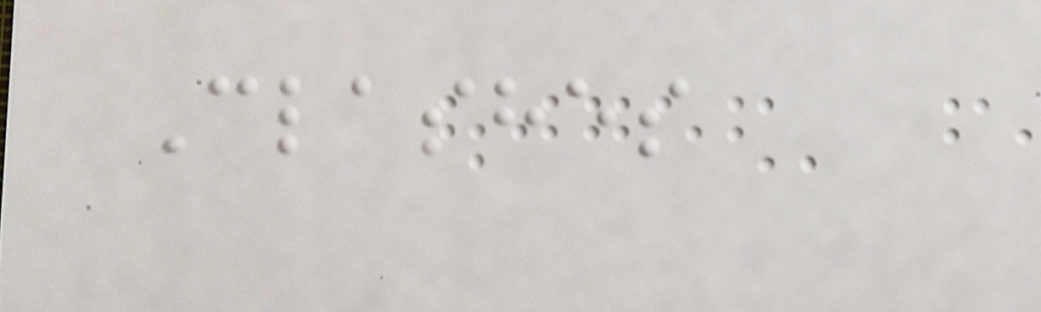Clashes
